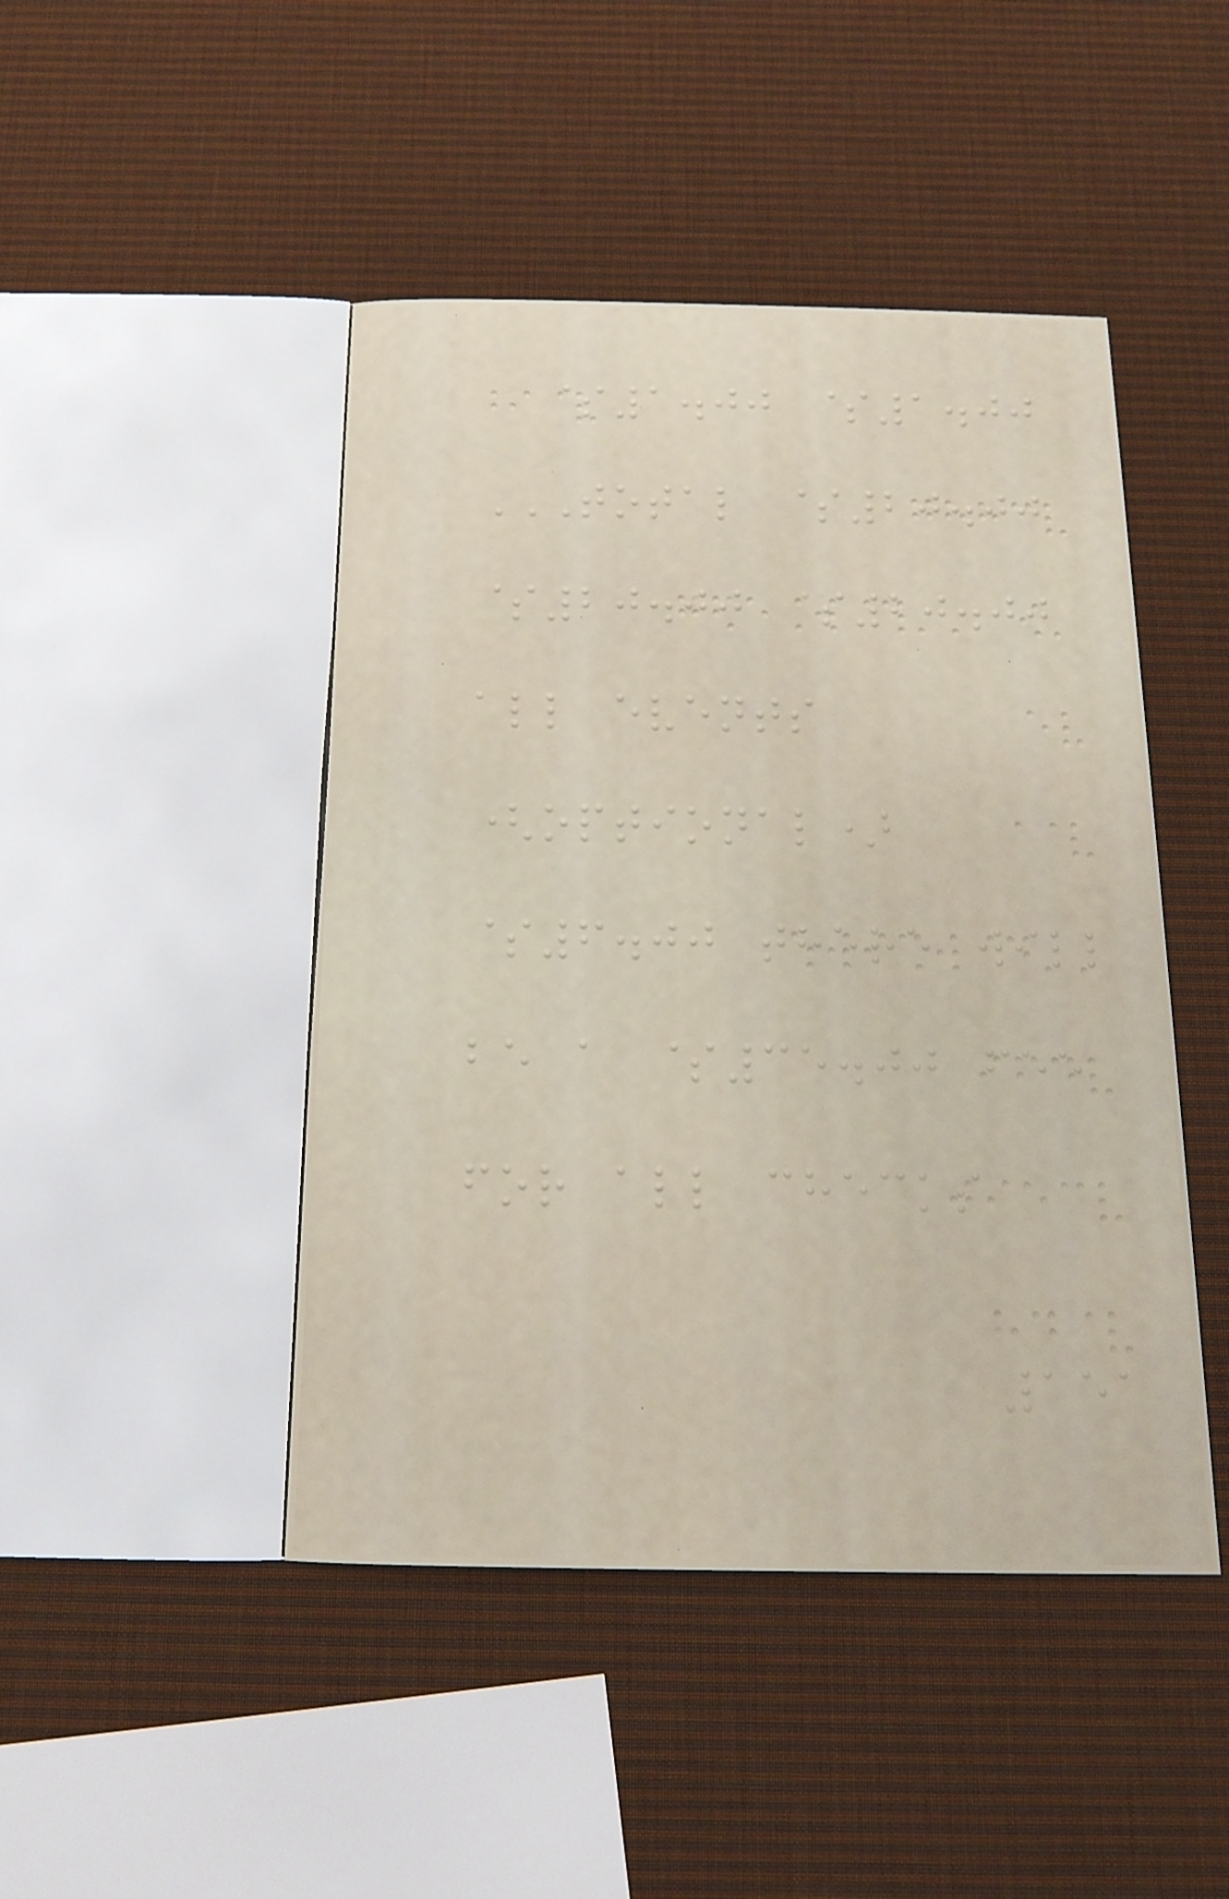$1.00 $1.00
TOTAL $20.00
$20.00 $20.00
ALL EVENTS
(OPTIONAL)
$6.00 THERE WILL
BE A $35.00 FEE
FOR ALL CHECKS
151
